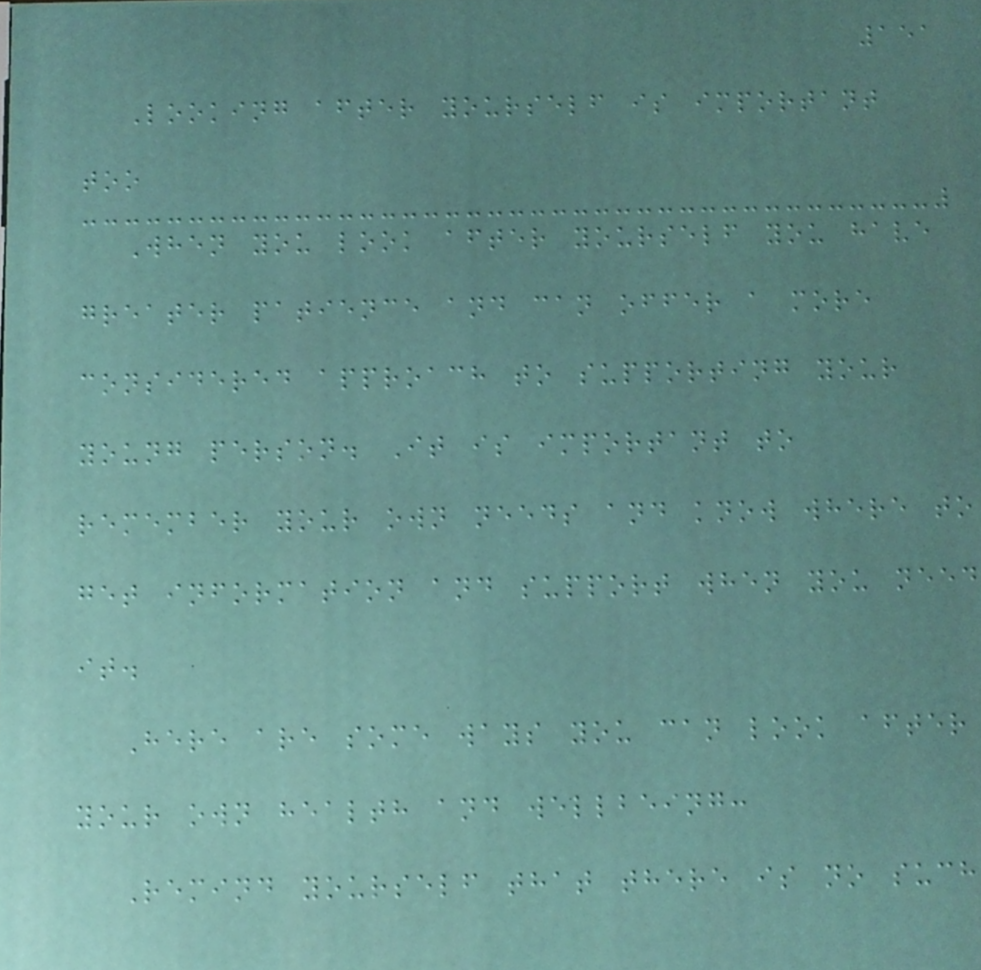151
Looking after yourself is important
too
When you look after yourself you have
greater patience and can offer a more
considered approach to supporting your
young person. It is important to
remember your own needs and know where to
get information and support when you need
it.
Here are some ways you can look after
your own health and wellbeing:
Remind yourself that there is no such
